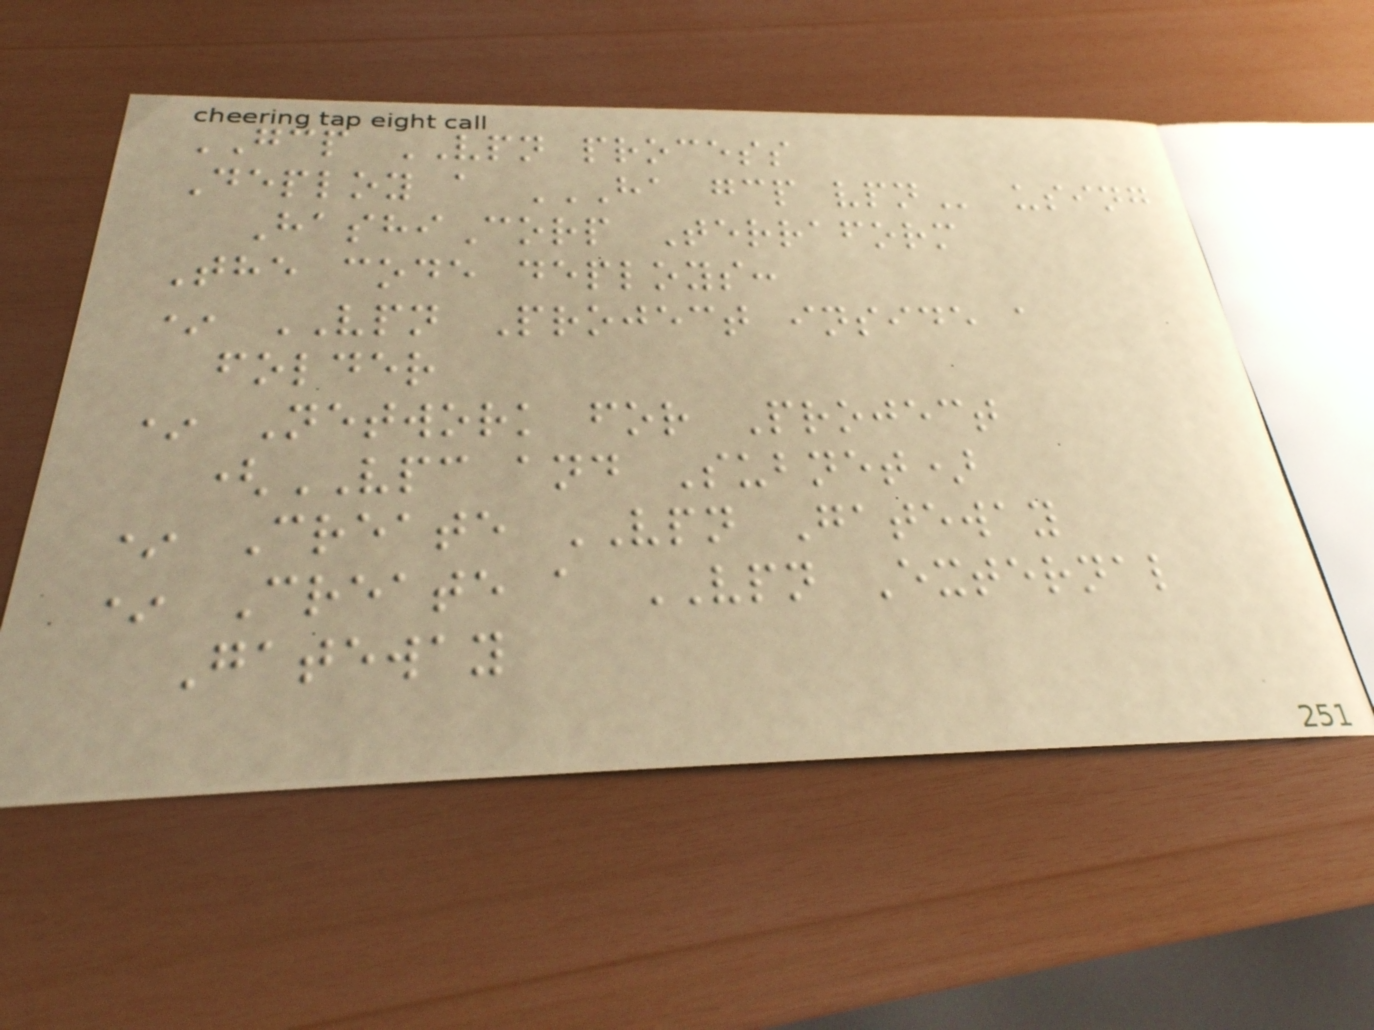GCP VPN process
Deploy a HA GCP VPN using
HashiCorp Terraform
The code deploys:
* VPN Project inside a
folder
* Network for Project
(VPC and Subnet)
* Create VPN Gateway
* Create a VPN External
Gateway
